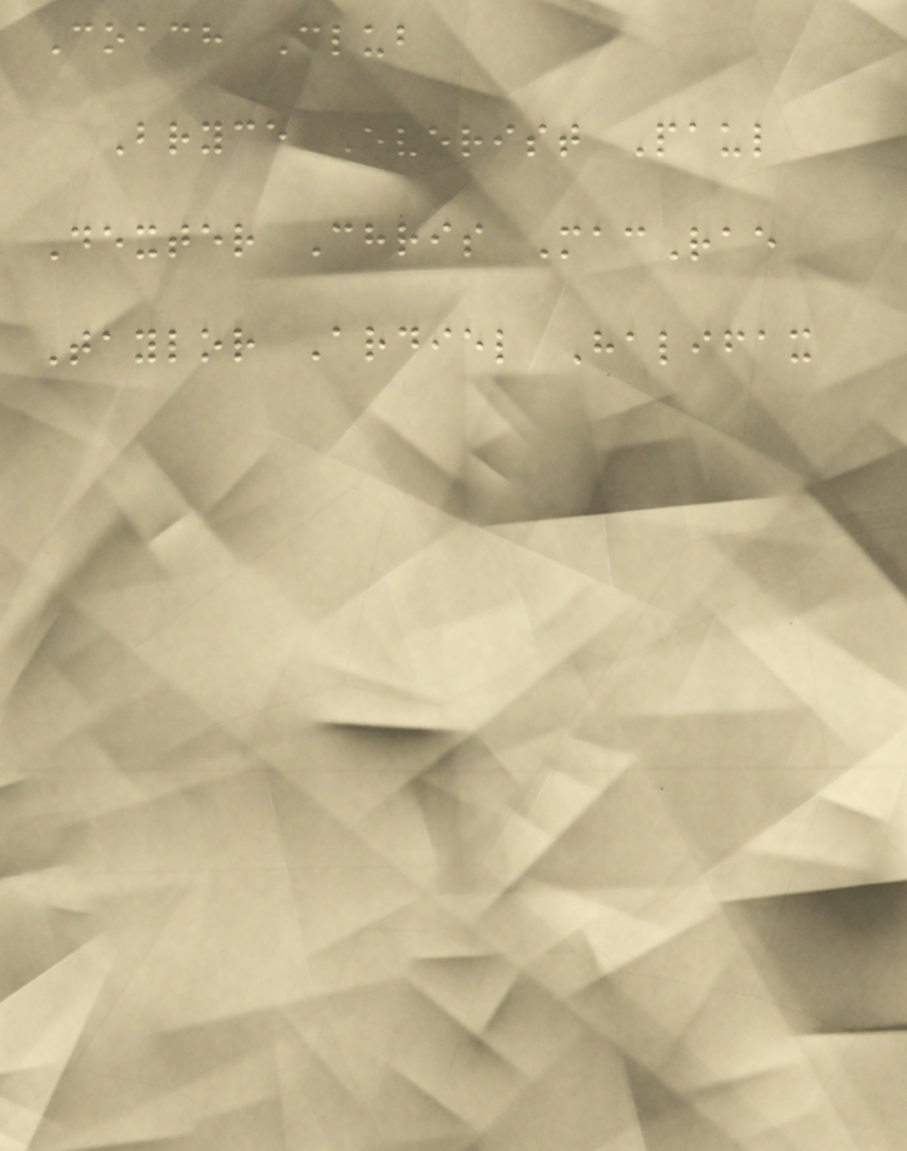Coach Club
Bryce Everist Paul
Dexter Chris MacRae
Taylor Ardiel Halifax
